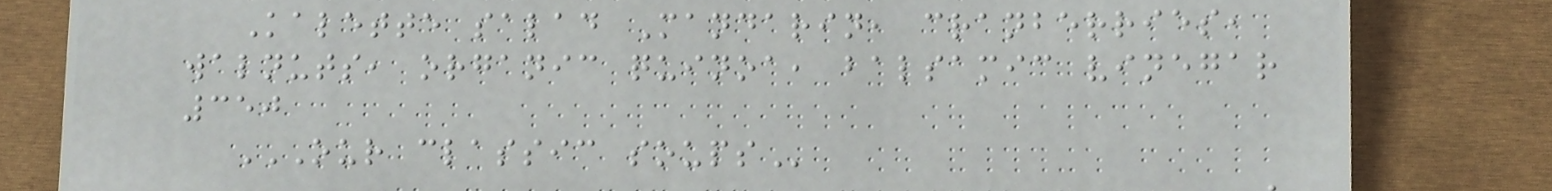Kalette salad Mandarin, cranberries,
walnuts, organic quinoa, balsamic vinegar
350
OUR CLASSIC SOUPS
